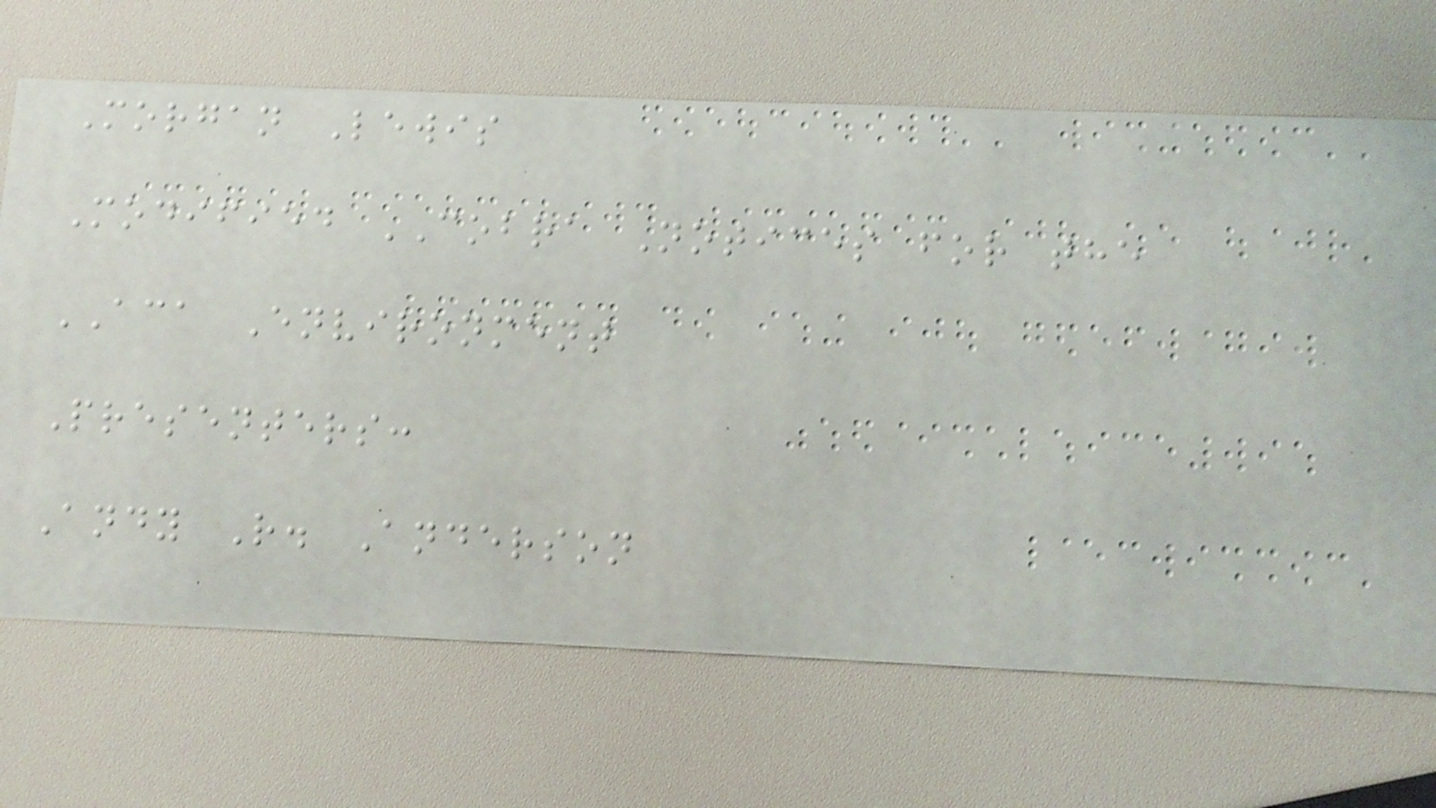Morgan Lewis
Modified COBRA Notices for the
ACA Environment
Presenters:
Andy R. Anderson
